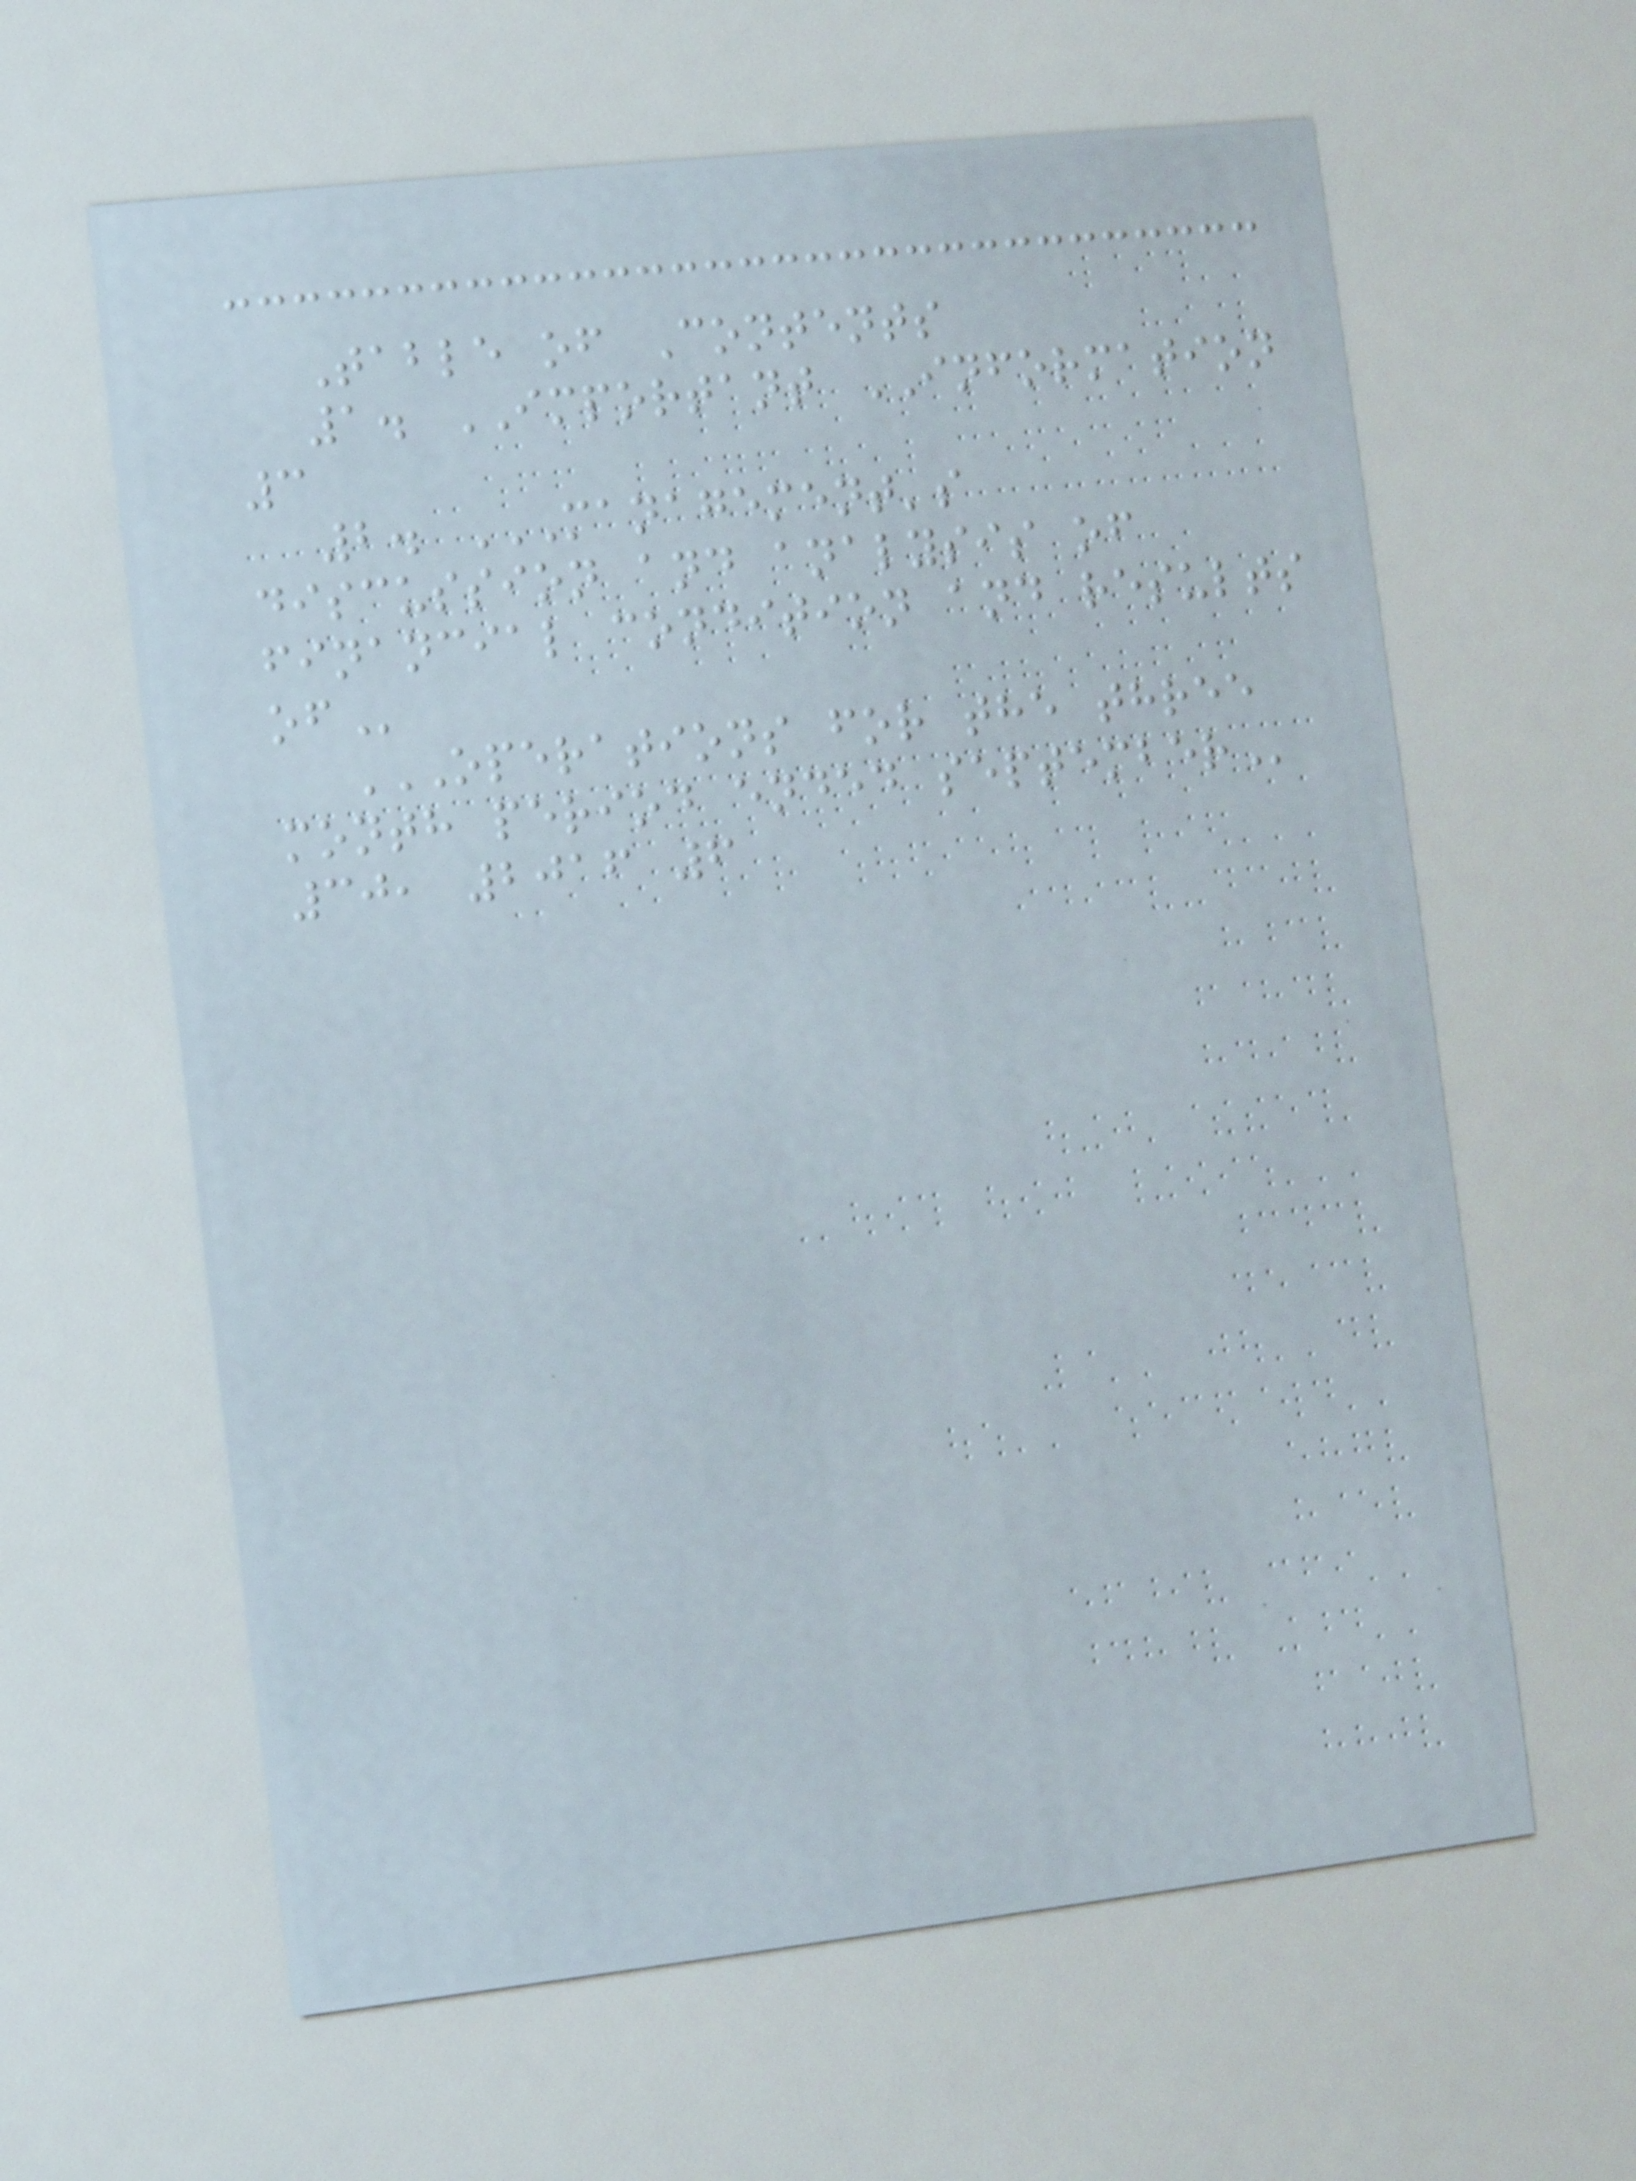Table of Contents
1. IMPORTANT INFORMATION
3
2. MANAGEMENT'S
DISCUSSION AND ANALYSIS OF
FINANCIAL CONDITION AND RESULTS
OF
OPERATIONS FOR THE THREE
MONTH PERIOD ENDED SEPTEMBER
30, 2016 6
